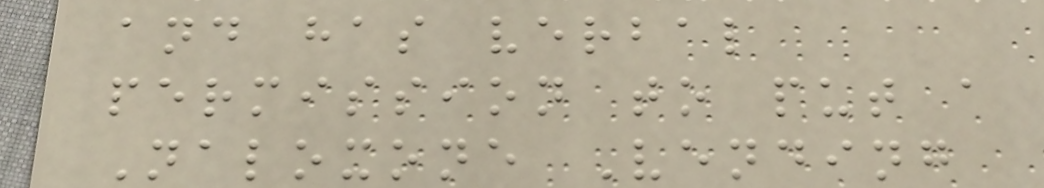and has verbal
permission to put a
Naloxone Vending
